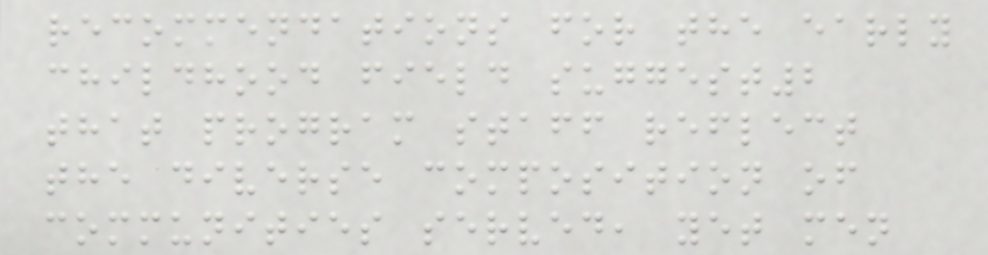recommendations for the early
childhood field suggest2
that program staff reflect
the diverse composition of
communities served, yet men
